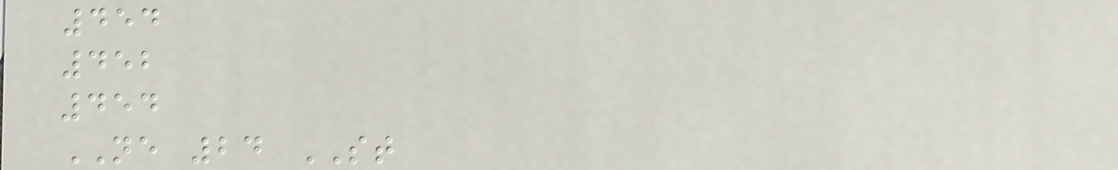454
452
454
NE 24 ST
